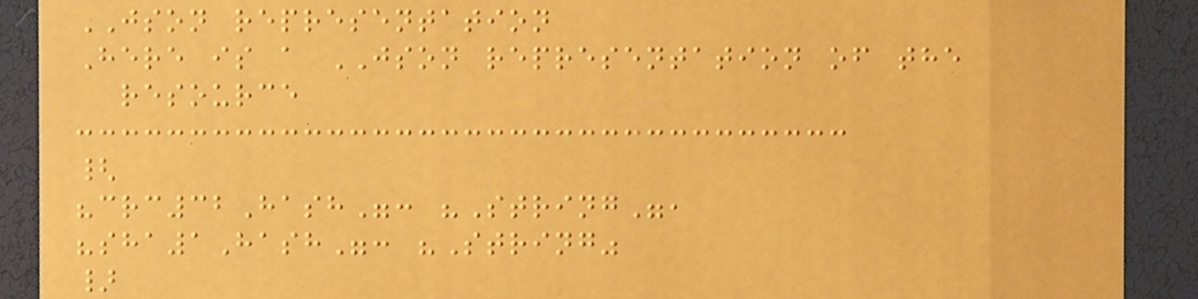JSON representation
Here is a JSON representation of the
resource
{
"crc32Hash": "String",
"sha1Hash": "String"
}
